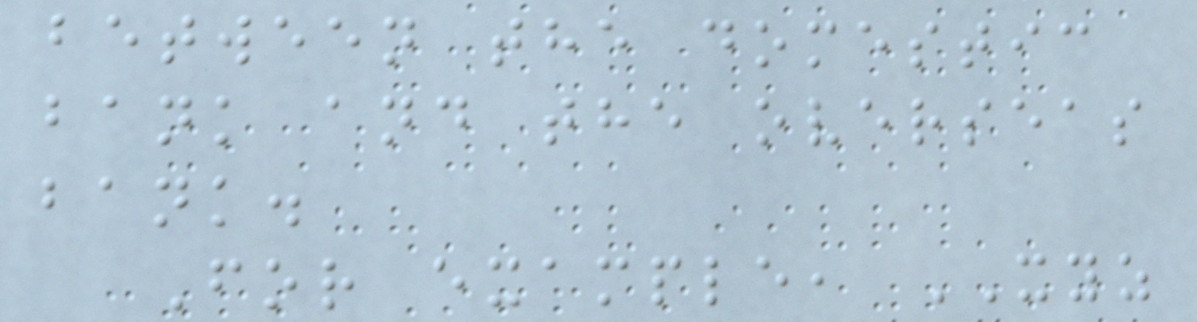between the domestic
bank and the overseas
bank.
For example, XYZ
